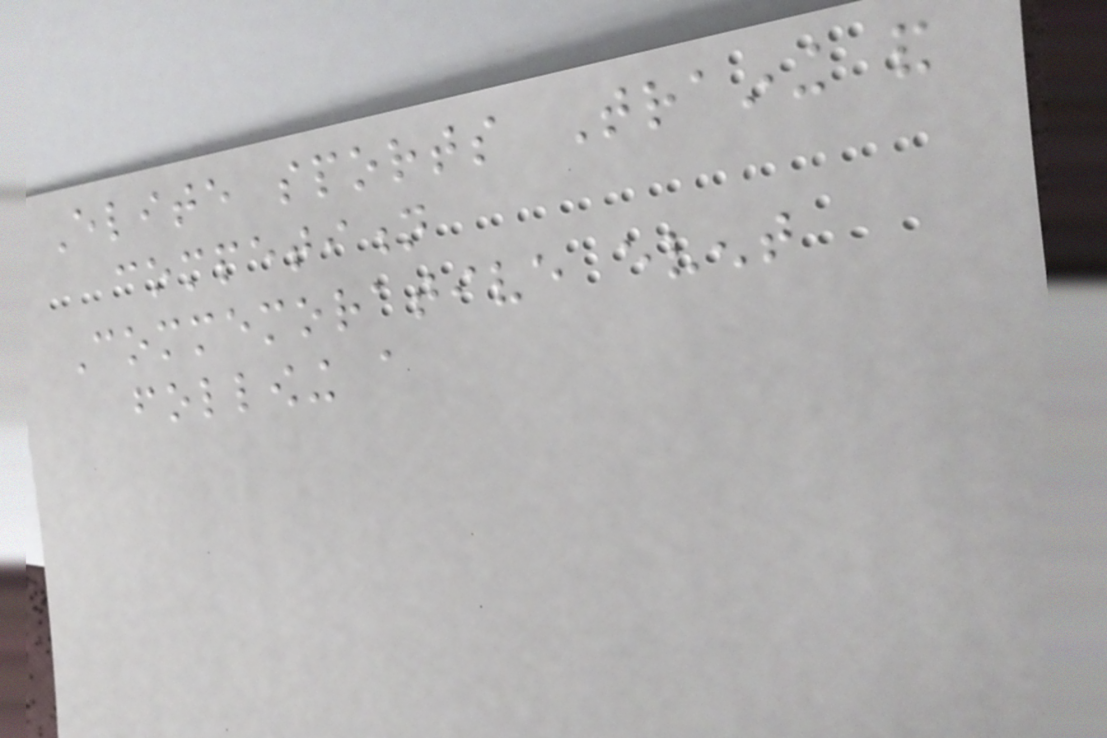Elite sports Training and
competition
Commemorative event
following a
